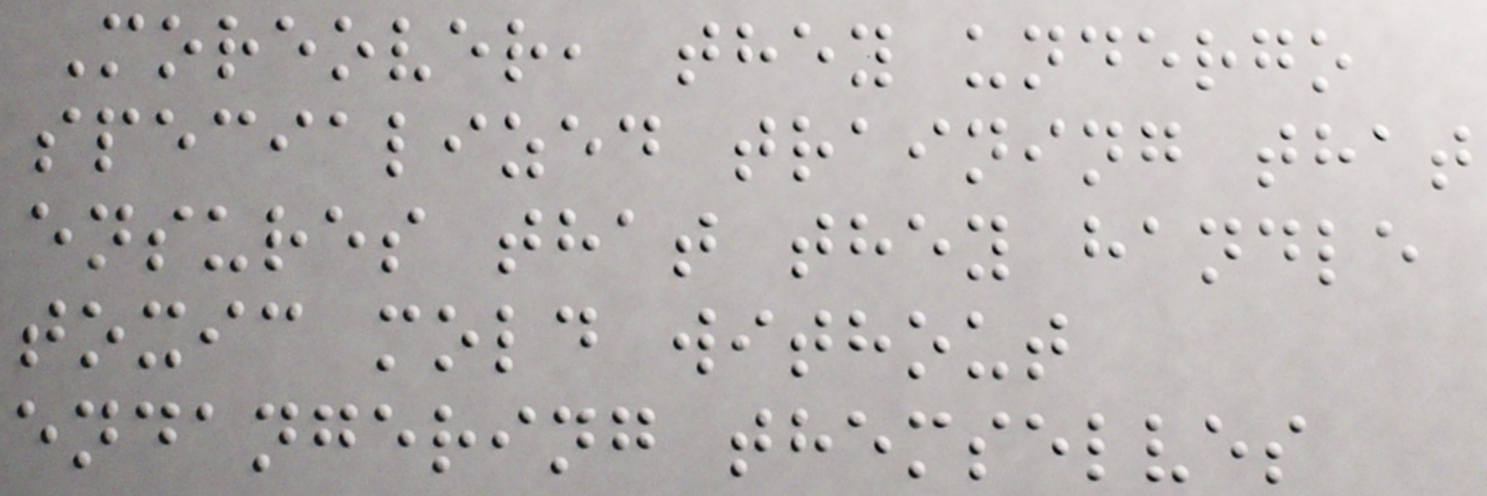Moreover, they undergo
specialized training that
ensures that they handle
toxic mold without
endangering themselves
